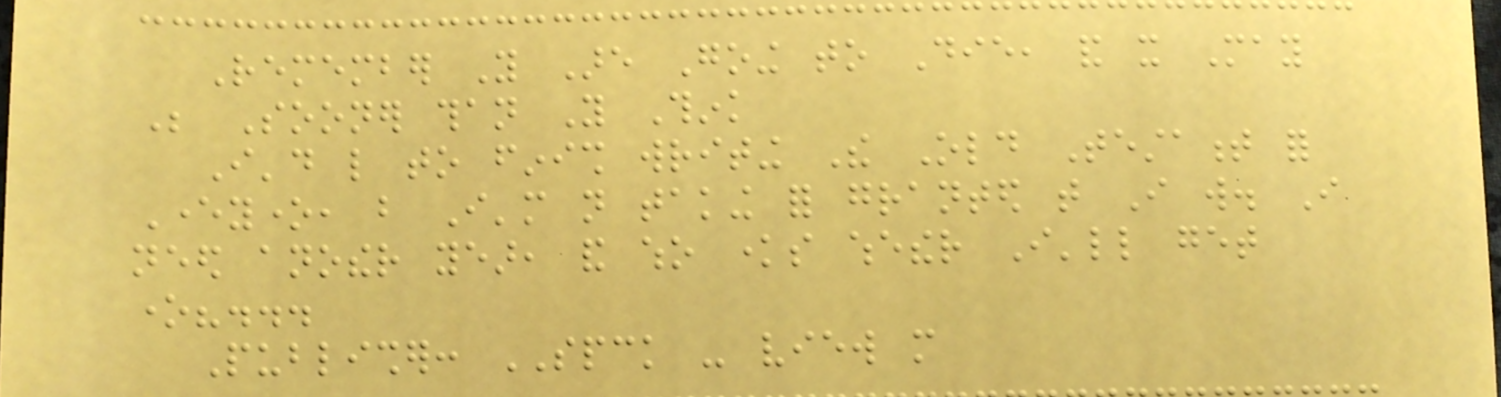Remember You Are Going to Die, and it May
Be Sooner than You Think
I'd like to finish writing The Old Testament for
Everyone, but I'm not taking for granted that I will. I
need another year, and who knows whether I'll get
one?...
Publisher: SPCK - view more
